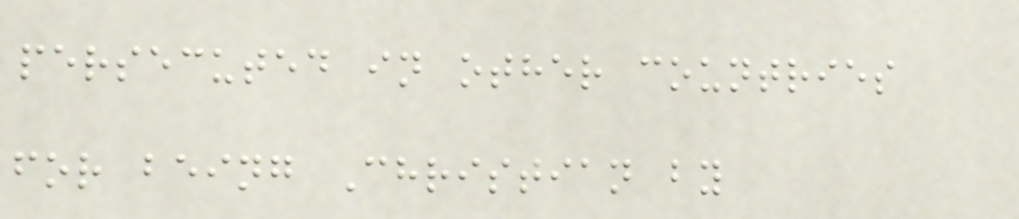persecuted in other countries
for being Christian by
